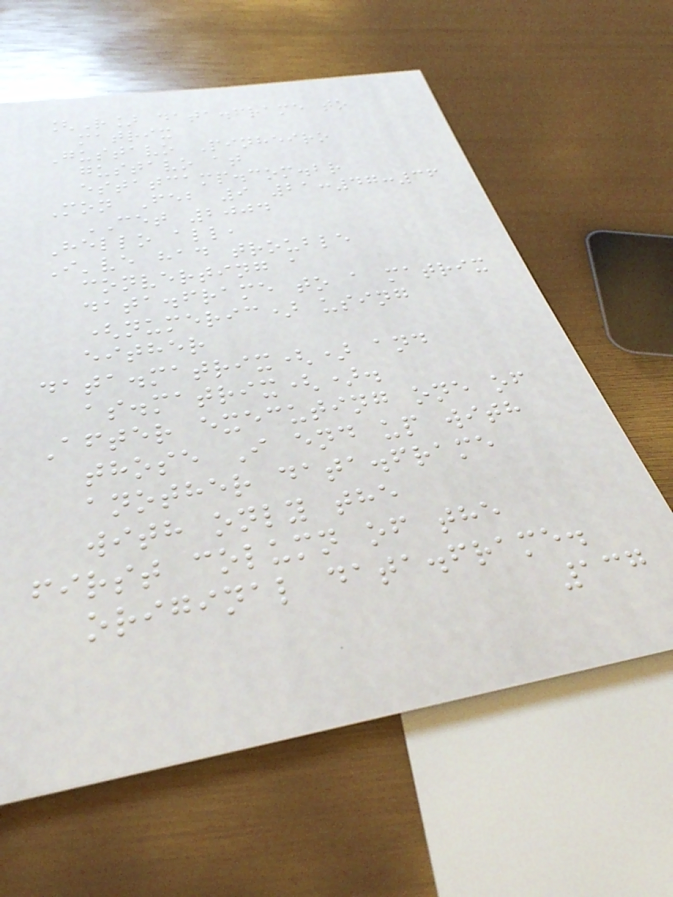[R] data.frame to
matrix
Gustavo Pinheiro
gustavo at
estatcamp.com.br
Mon Feb 9 21:47:36
CET 2004
Hello all,
I've had trouble
converting a
data.frame to a matrix
(numeric) using
either
data.matrix() and
as.matrix().
After executing one of
those I end up with
another data.frame
with only the
first column of the
original data.frame.
137
